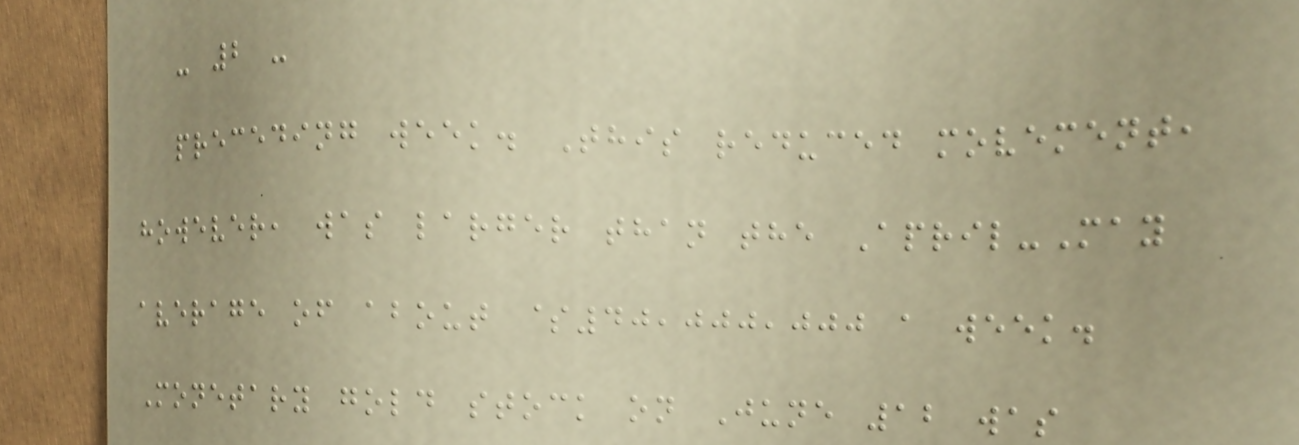- 2 -
preceding week. This reduced movement,
however, was larger than the April-May
average of about $40,000,000 a week.
Monetary gold stock on June 12 was
